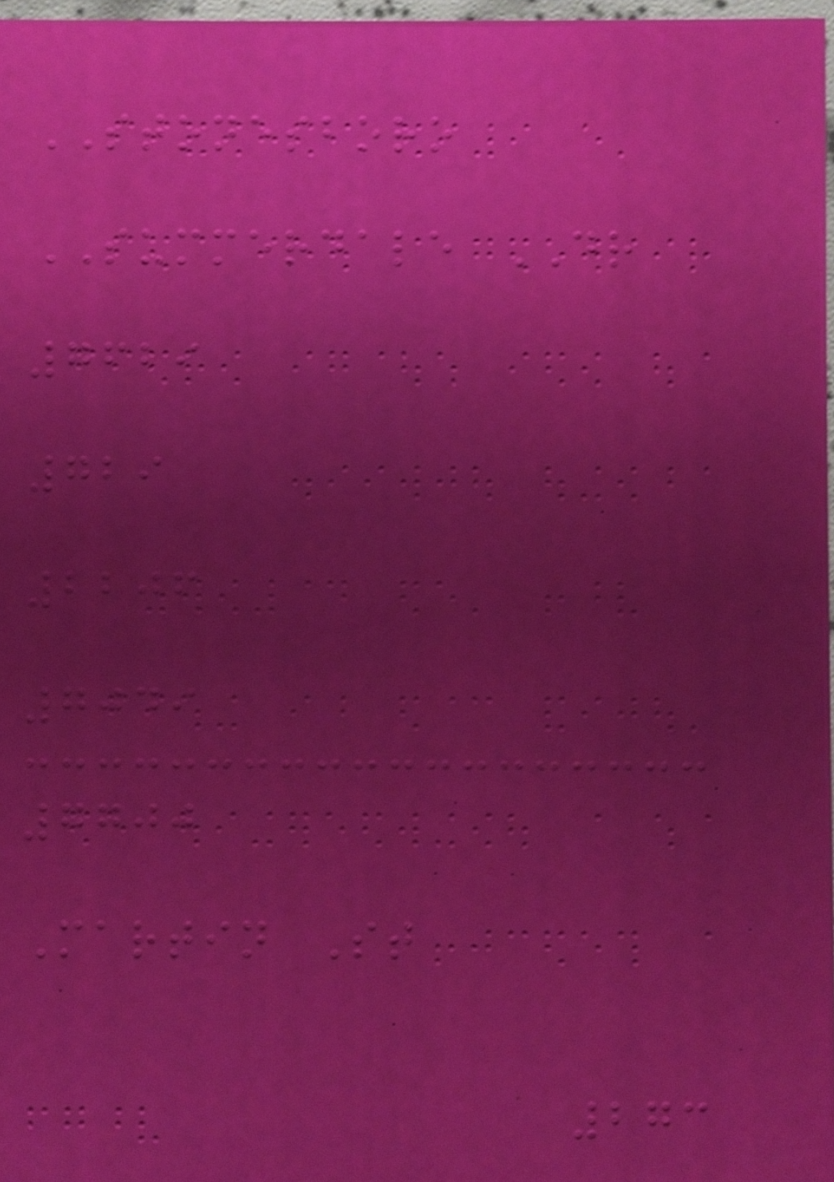STONESBORO
SUMMERDALE DR
7629
729
2206
7049
7700
Martin St
273
